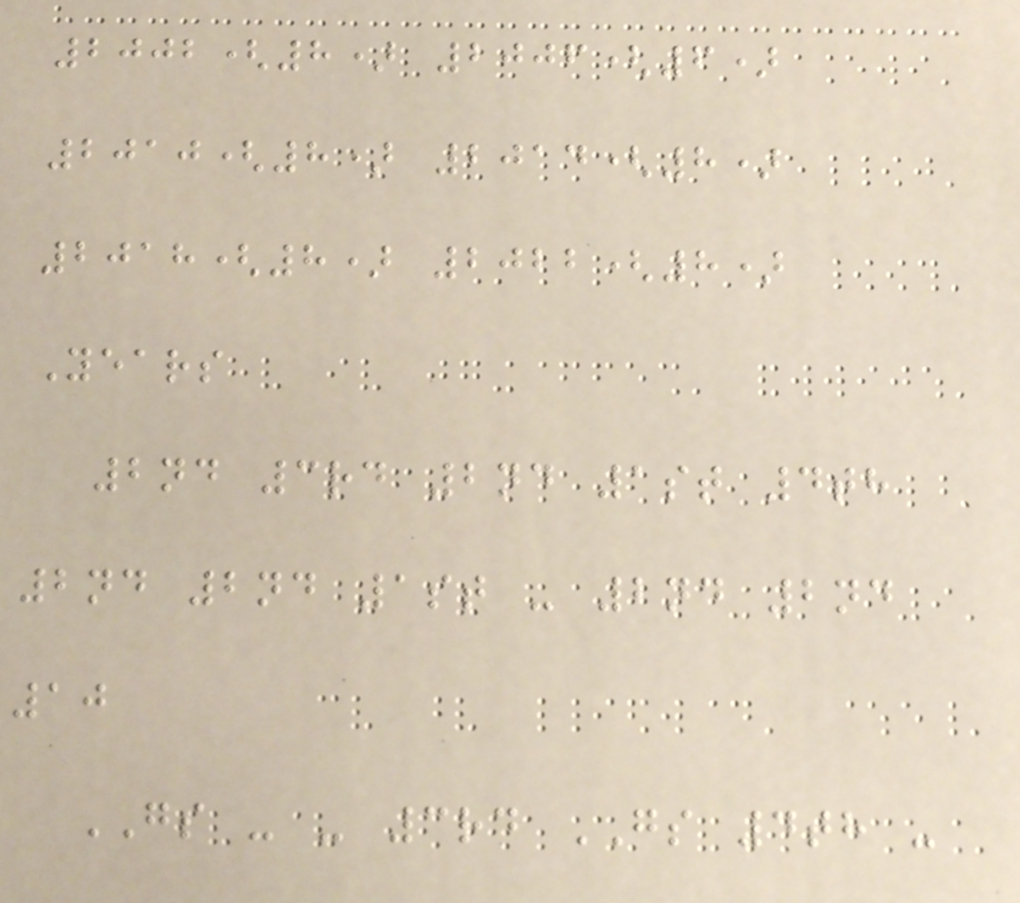2002(8) 2006(6)
2010(8) 2014(8)
2018(8) 2022(8)
Years
2nd 3rd 2nd 1st 4th
2nd 2nd 1st - 2nd 2nd
10
GS - - 3rd GS 4th -
